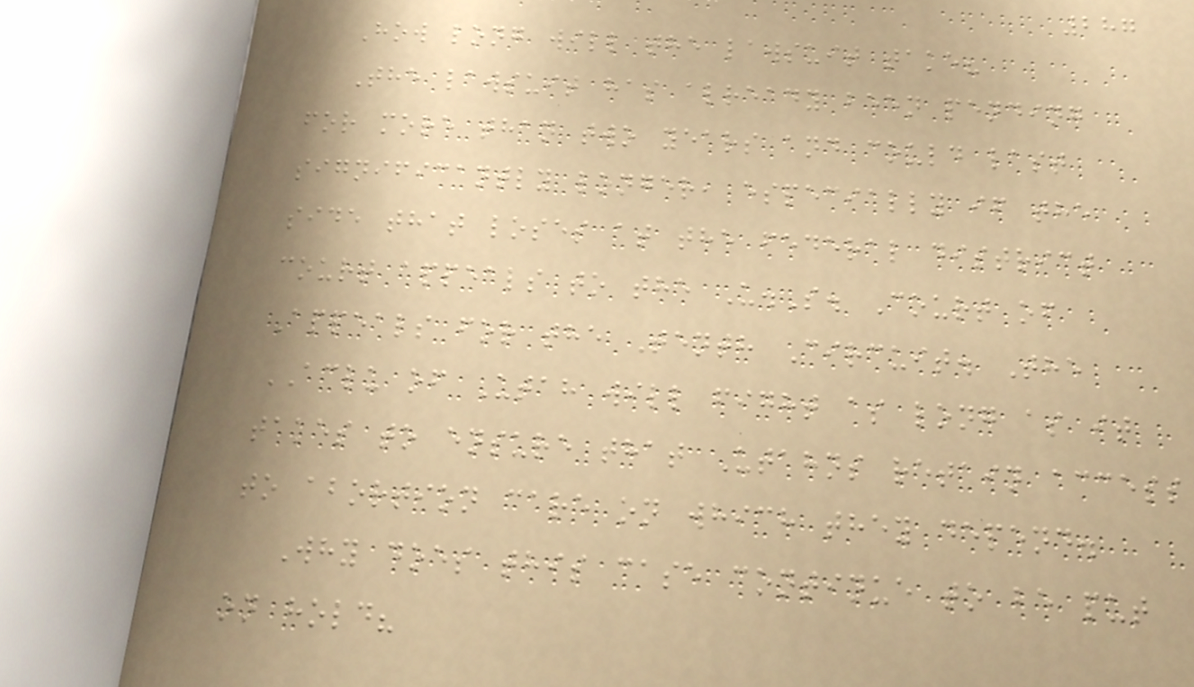287
How long will the lawsuit take?
The lawsuit has already been pending
for more than two years and could last
significantly longer, especially if the
side that loses at the federal district
court appeals to the U.S. Court of
Appeals for the Tenth Circuit. The
ACLU of Utah will fight as long as it
takes to ensure that Utahns retain access
to abortion care on which they depend.
Why does this case continue to be put
on hold?
